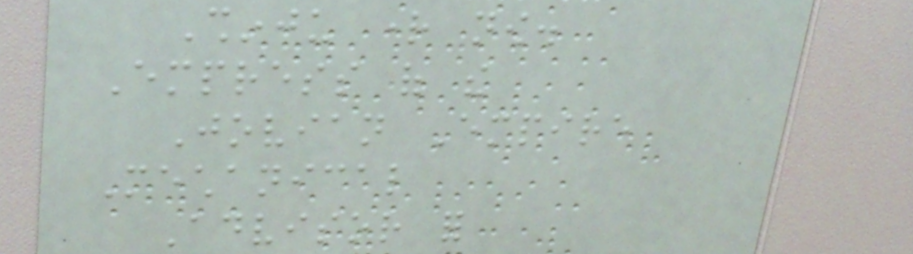Shinju right now.
Empress of the
Jovian Empire
Mechanical
Advisor for
